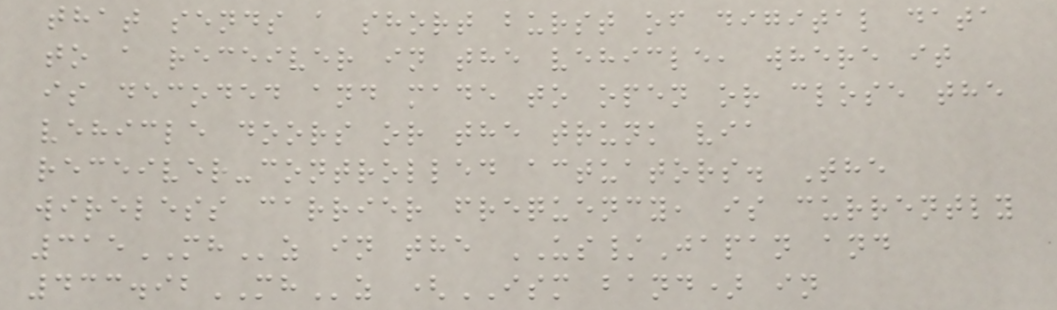that sends a short burst of digital data
to a receiver in the vehicle, where it
is decoded and made to open or close the
vehicle doors or the trunk via
receiver-controlled actuators. The
wireless carrier frequency, is currently
315MHz in the US/Japan and
433.92MHz (ISM band) in
